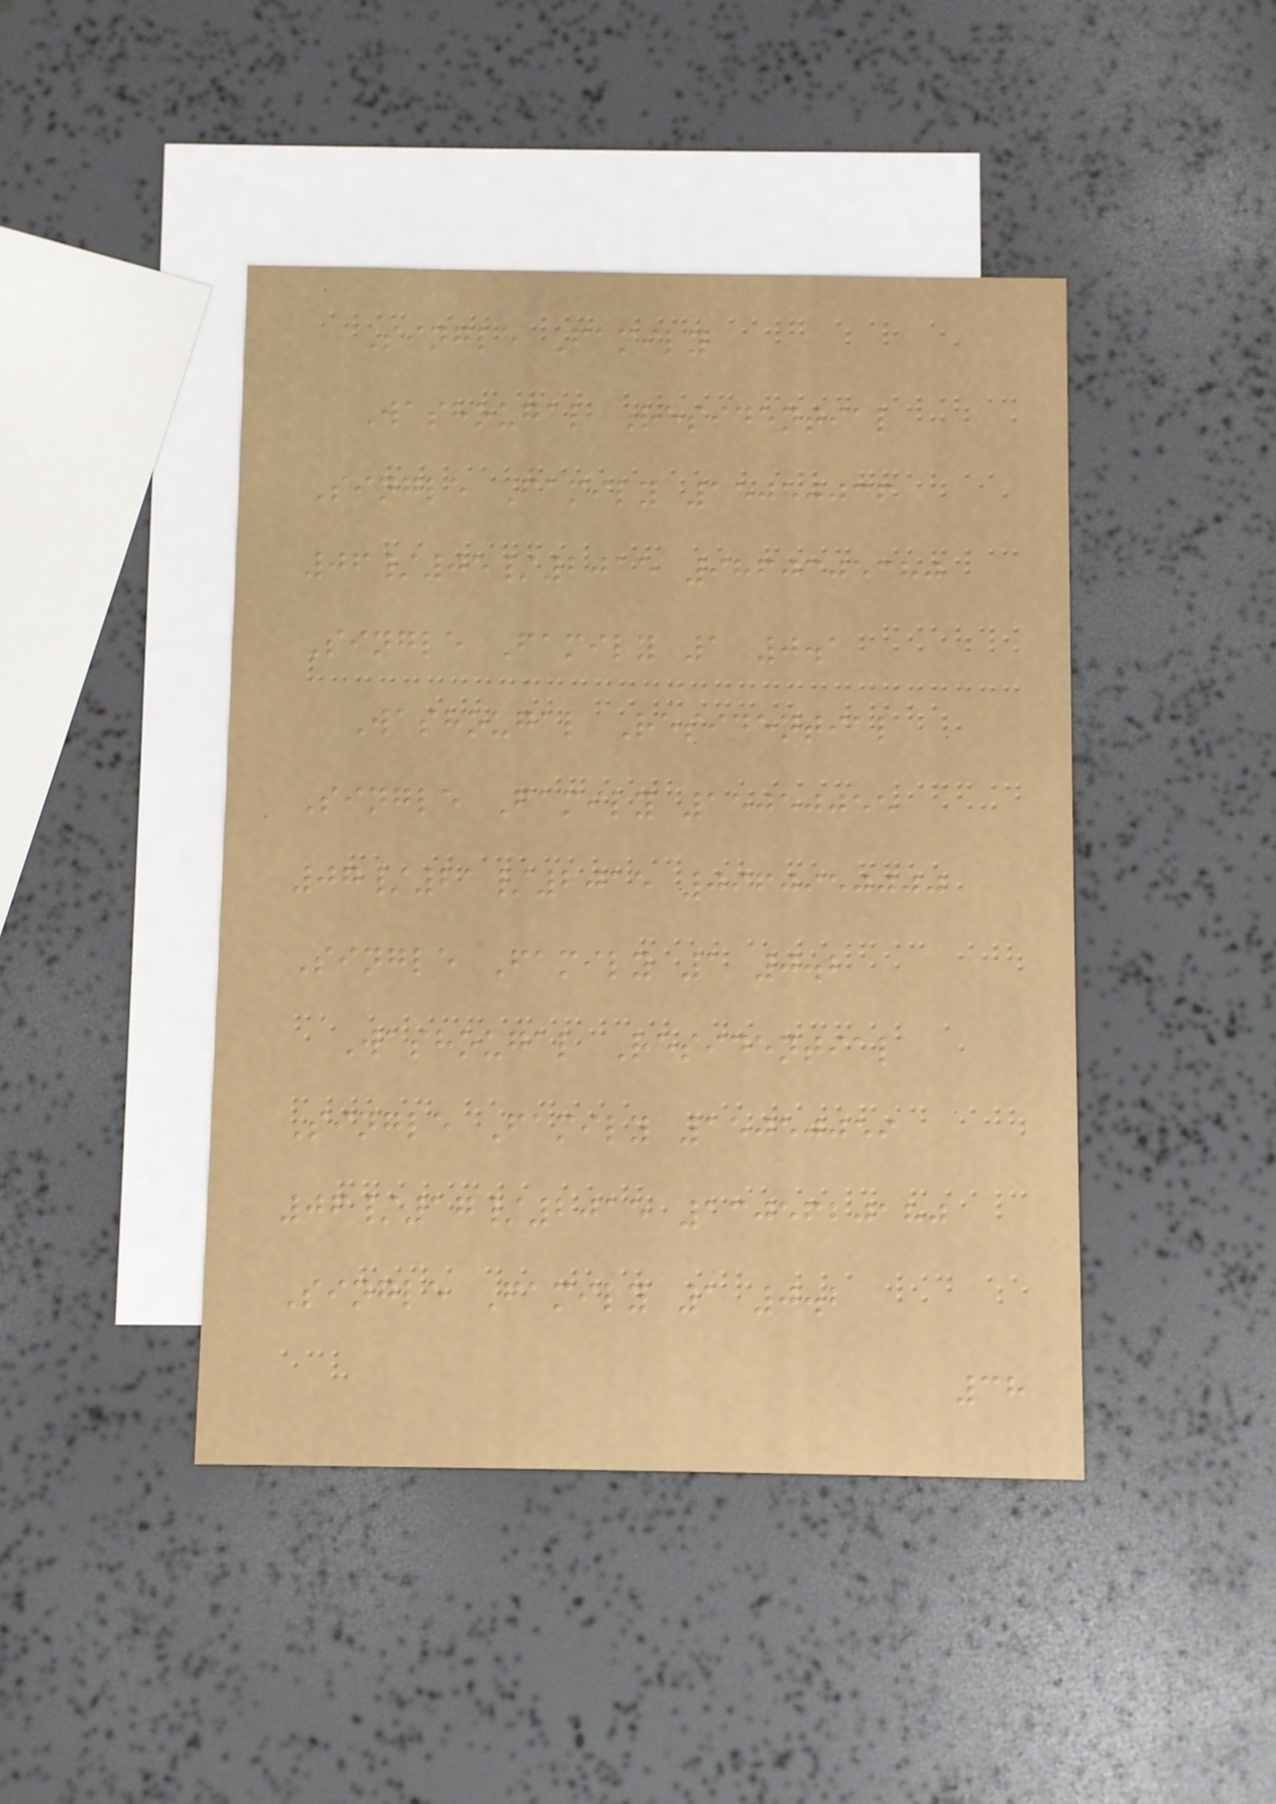Single Family
Washougal Residential
Single Family 15050036
06/05/2015 9860305380
Single Family 1 0.1
Washougal Residential
Single Family 15050055
07/21/2015 0960950000
Single Family 1 0.2
Washougal Residential
Single Family 15050059
06/17/2015 1305620180
Single Family 1 0.2
38
